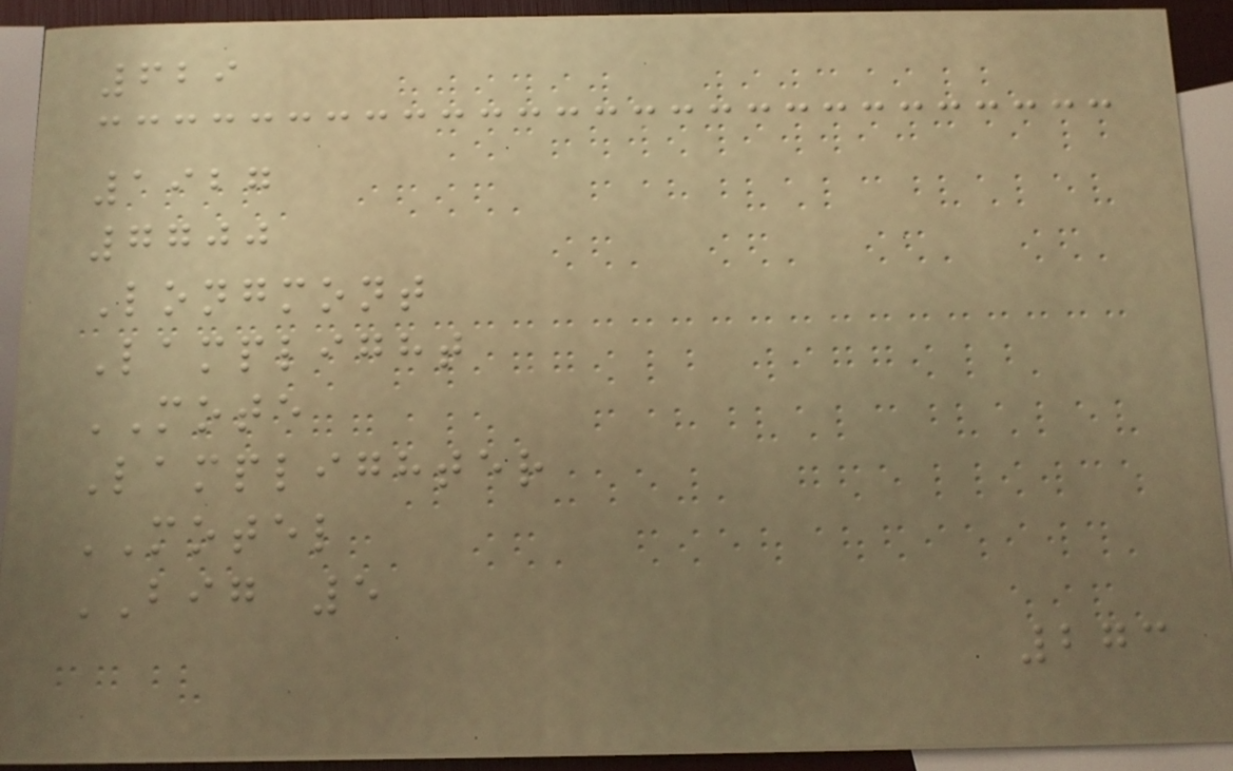629
1927
7700
Longmont
Lamplight
MOTE
Lamplighter
MOTEL
BIG 5
273
